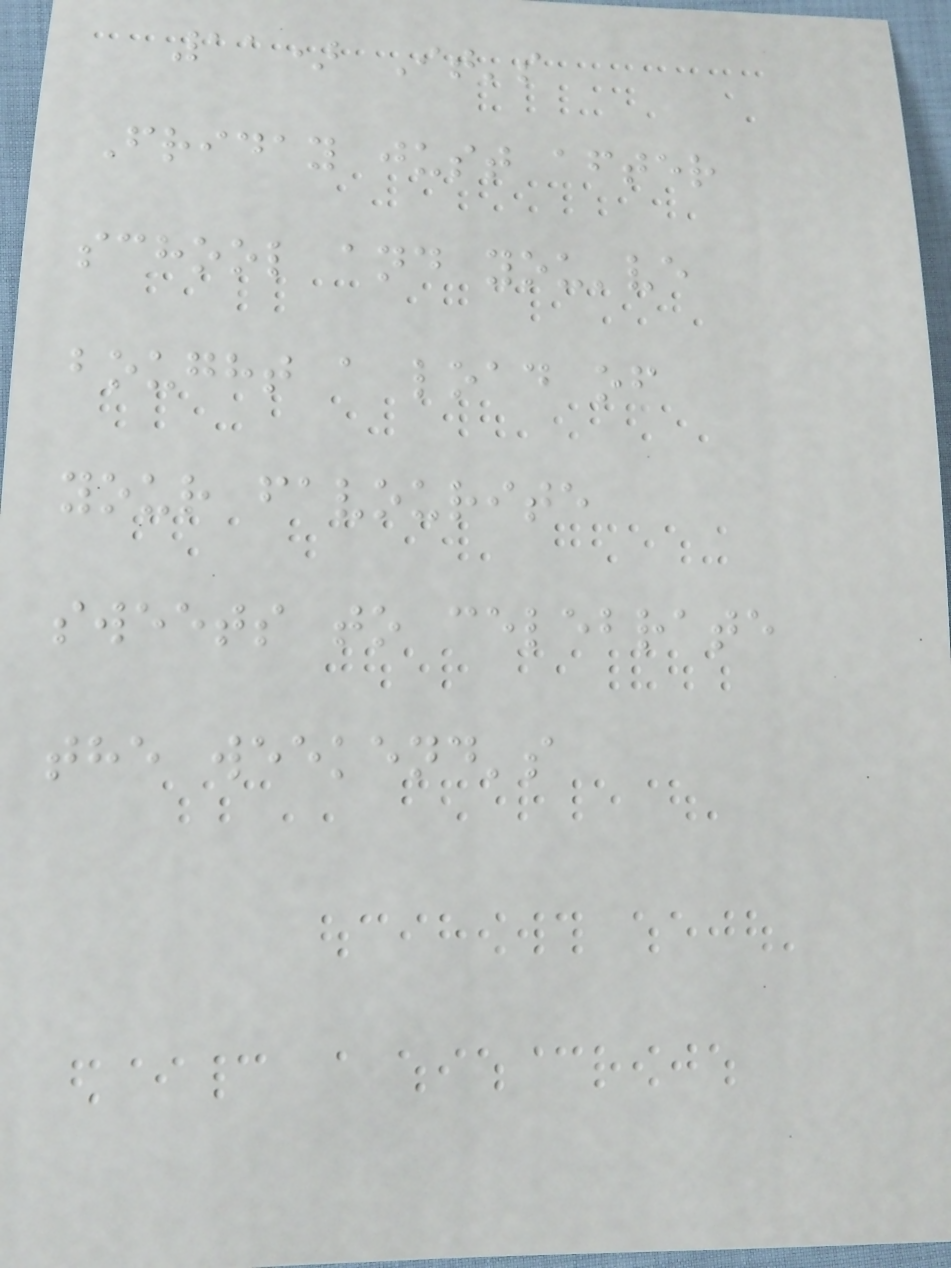11) It's
Friday just after
school and you've
bought a load of
your favourite
sweets to celebrate
the weekend's
